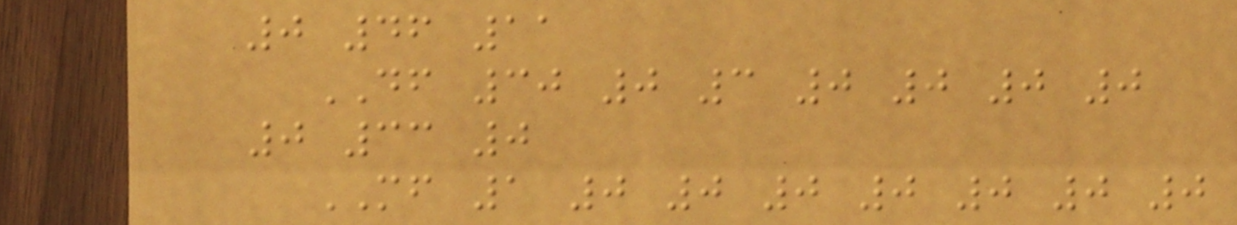0 46 11
DF 30 0 3 0 0 0 0
0 33 0
MF 1 0 0 0 0 0 0 0
